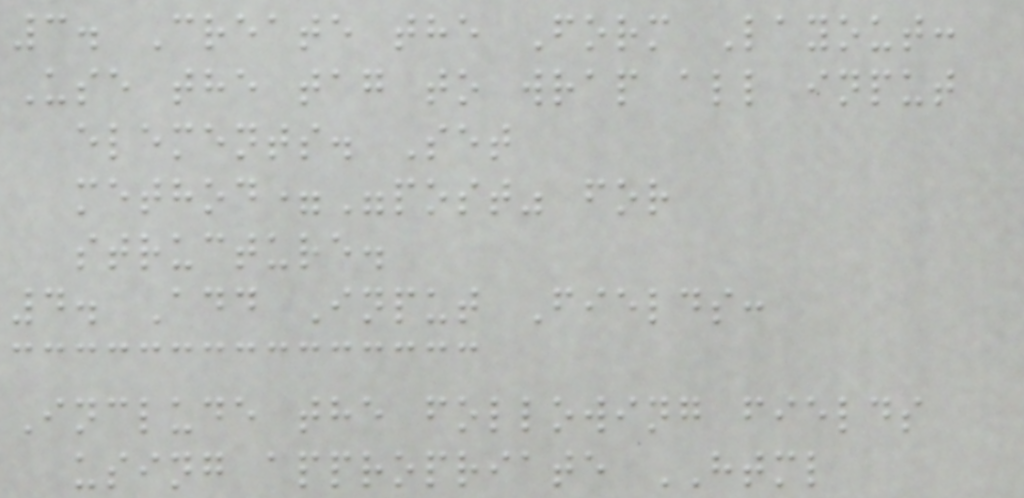3. Create the Form Layout:
Use the tag to wrap all input
elements. Set
method="post" for
structure.
4. Add Input Fields:
Include the following fields
using appropriate HTML
